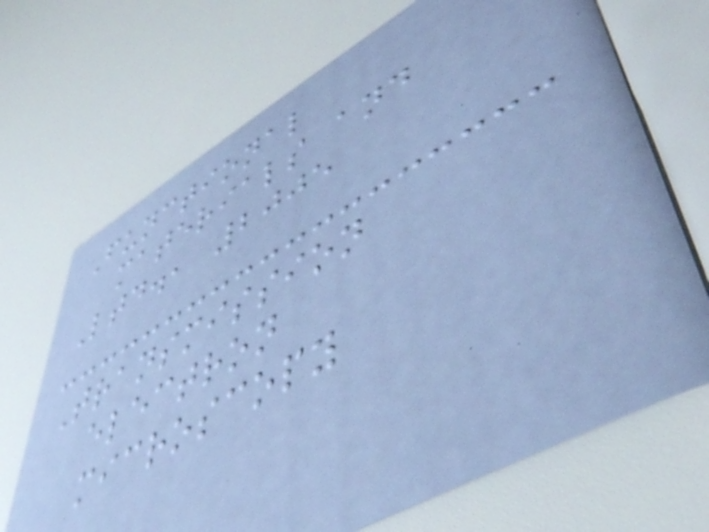Functional
materials and
Ltd., 2005
Transmission
electron
microscopy
